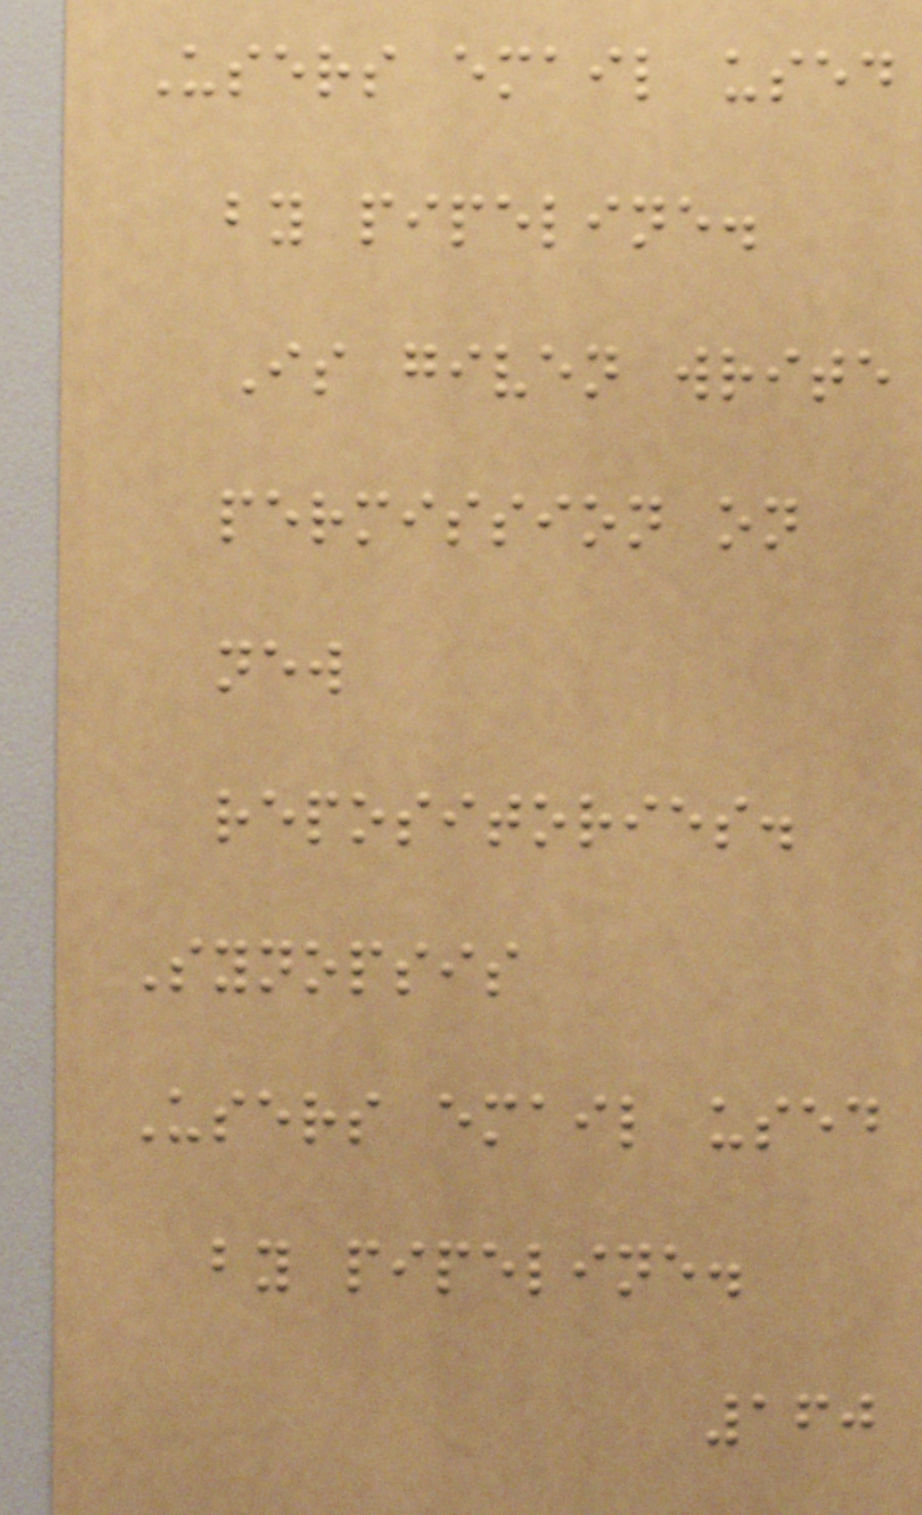Users email used
by pipeline.
Is given write
permission on
new
repositories.
Synopsis
Users email used
by pipeline.
160
